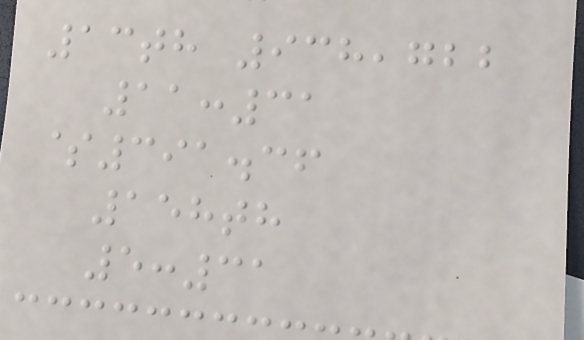13th 938,722
11:31
$391.36
158th
5:31
